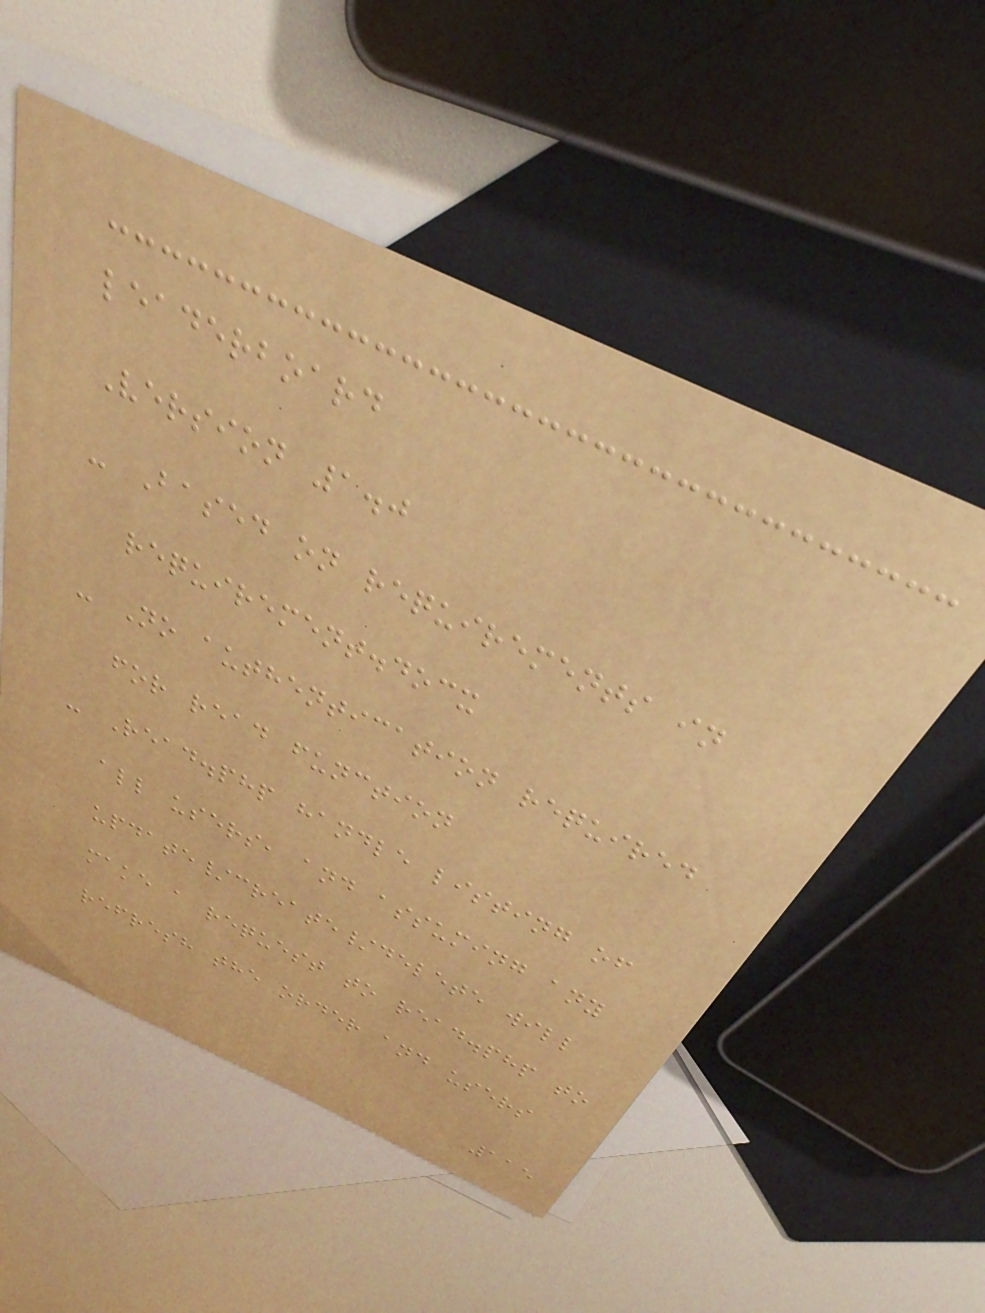leaderboard
Version 1.0
- Based on requirements in
requirement.docx
- No authentication required
for read function
- Read.php handle listing of
all users, and assuming any
update/create/delete will
make a request to read.php to
refresh the order and users
115
